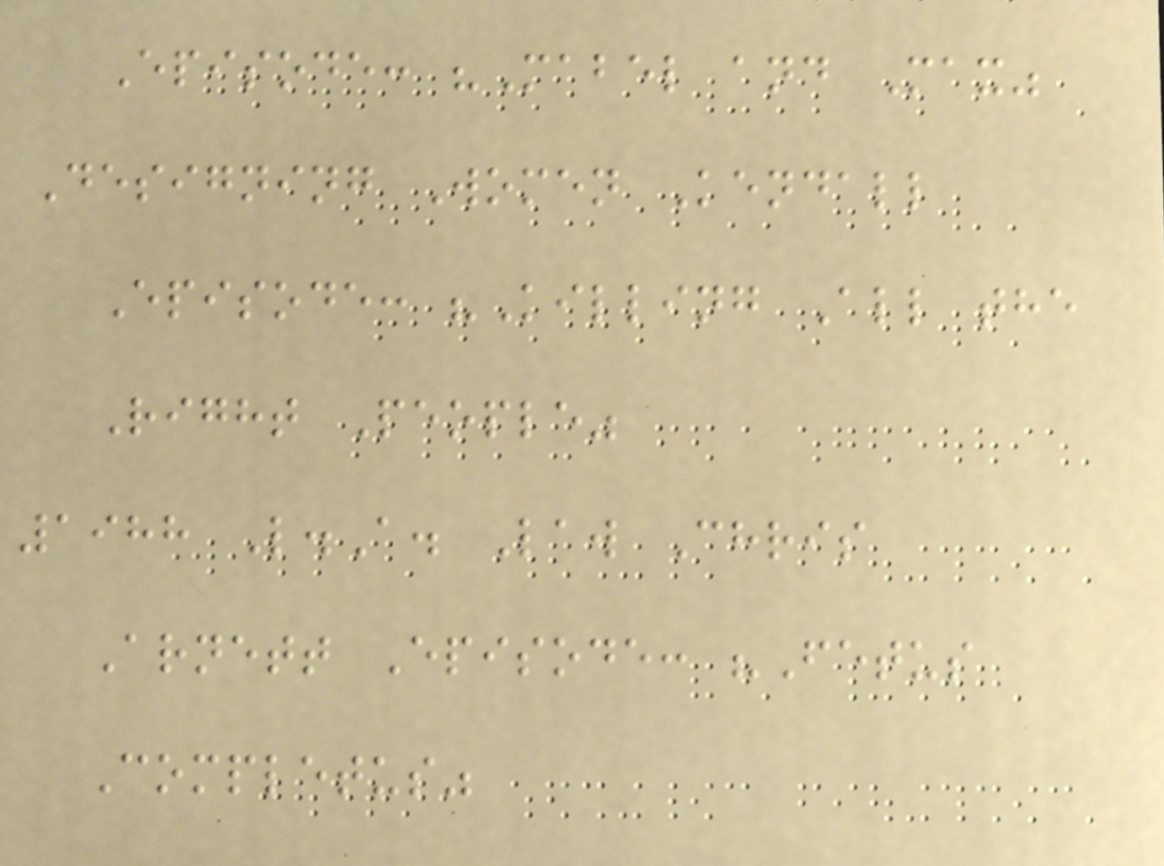Episode: "Mabel and Max"
Designing Women Kendall
Episode: "Killing All the
Right People"
1988 L.A. Law Chris
Arnett Episode: "Fetus
Completus"
